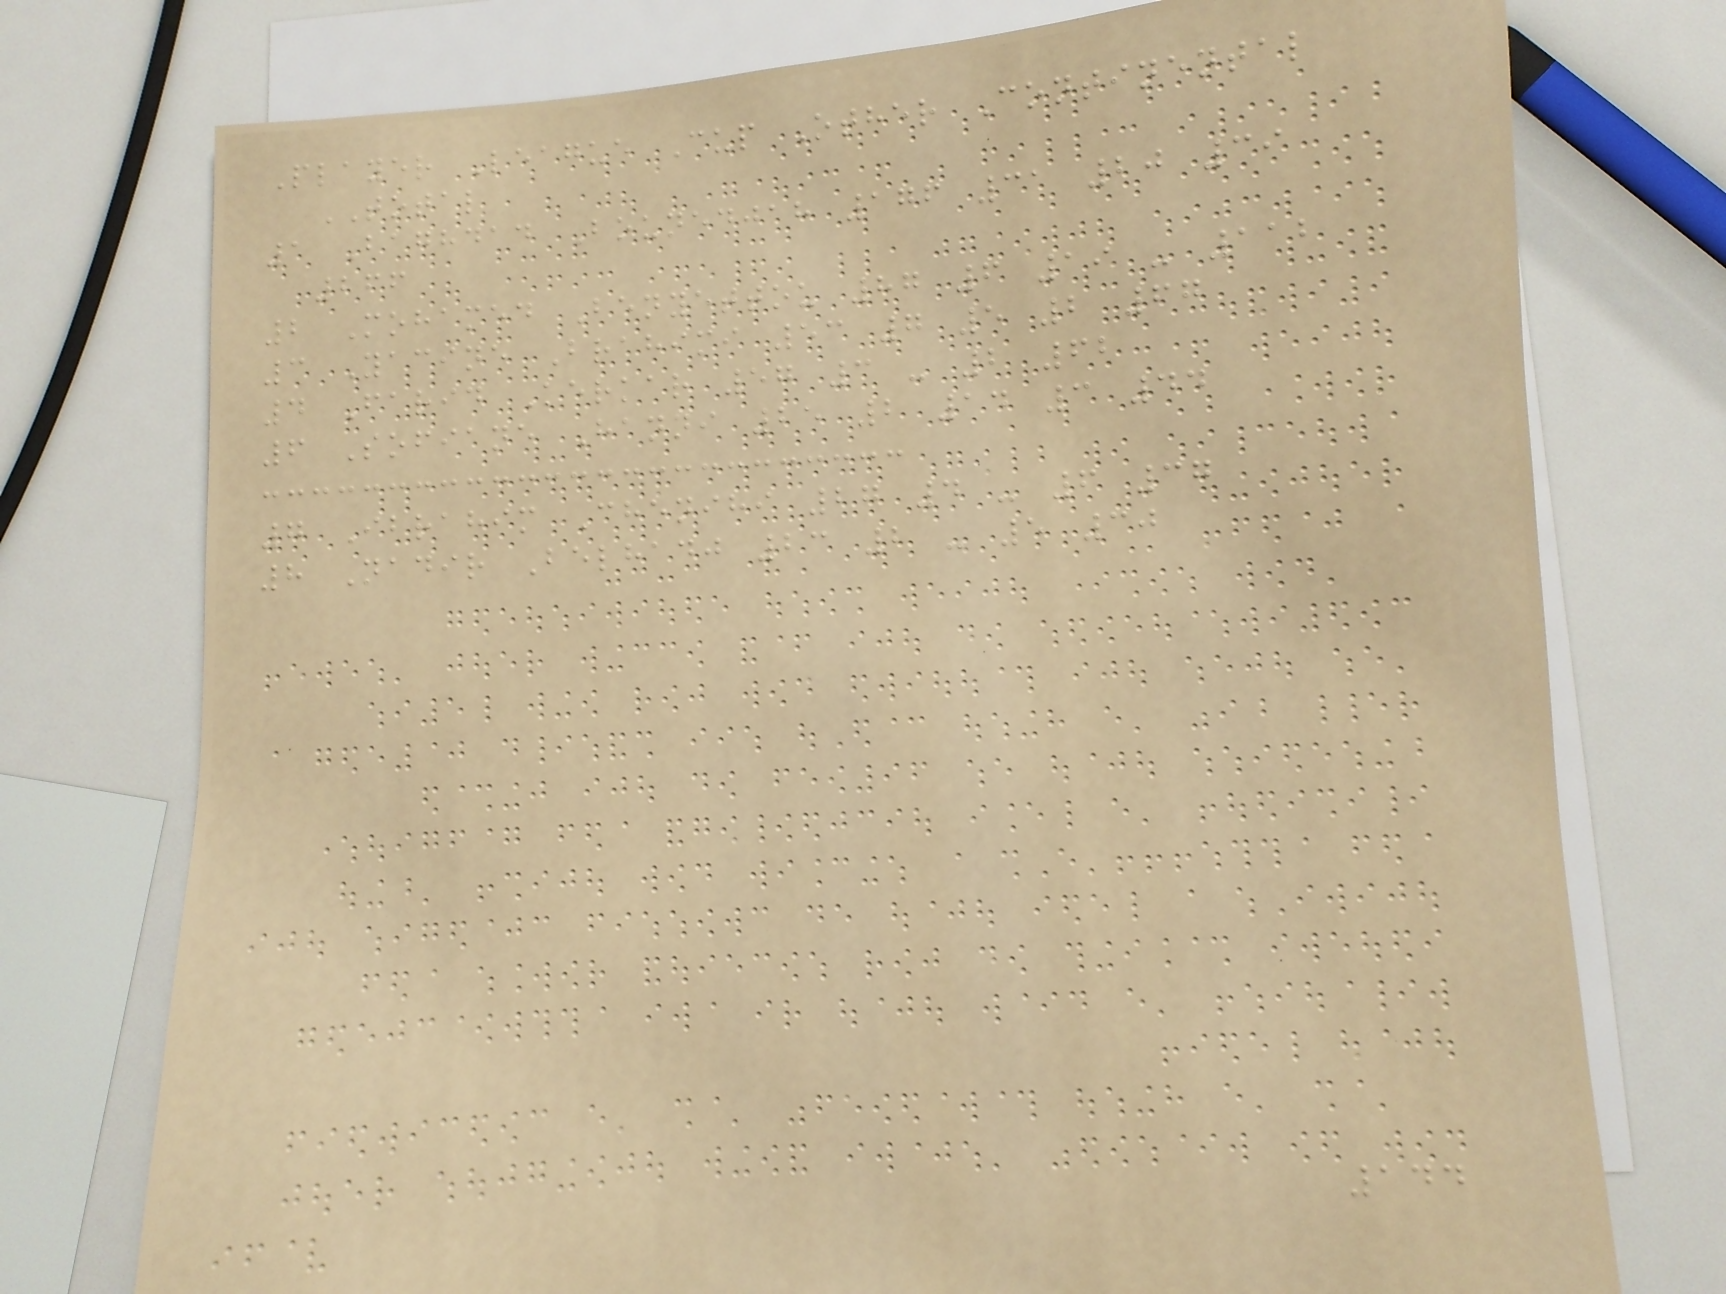Player League Cup Other Continental
TOTAL
1 Baghdad Bounedjah 176 31 20 39
266
2 Mohamed Benyettou 87 6 19 - 112
3 Yacine Brahimi 53 7 5 2 67
4 Farid Kerkar 57 3 - 2 62
6 Sofiane Hanni 25 2 14 3 44
7 Ibrahim Chenihi 27 4 - 6 37
8 Nadir Belhadj 23 2 - 5 30
144
